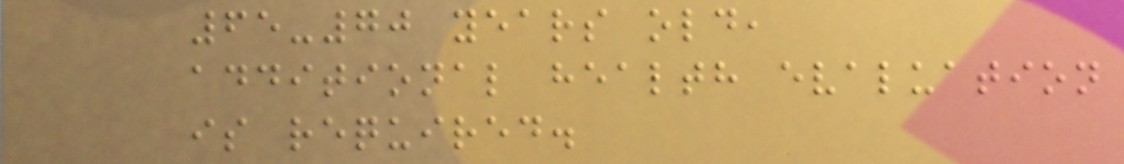65-70 years old,
additional health evaluation
is required.
